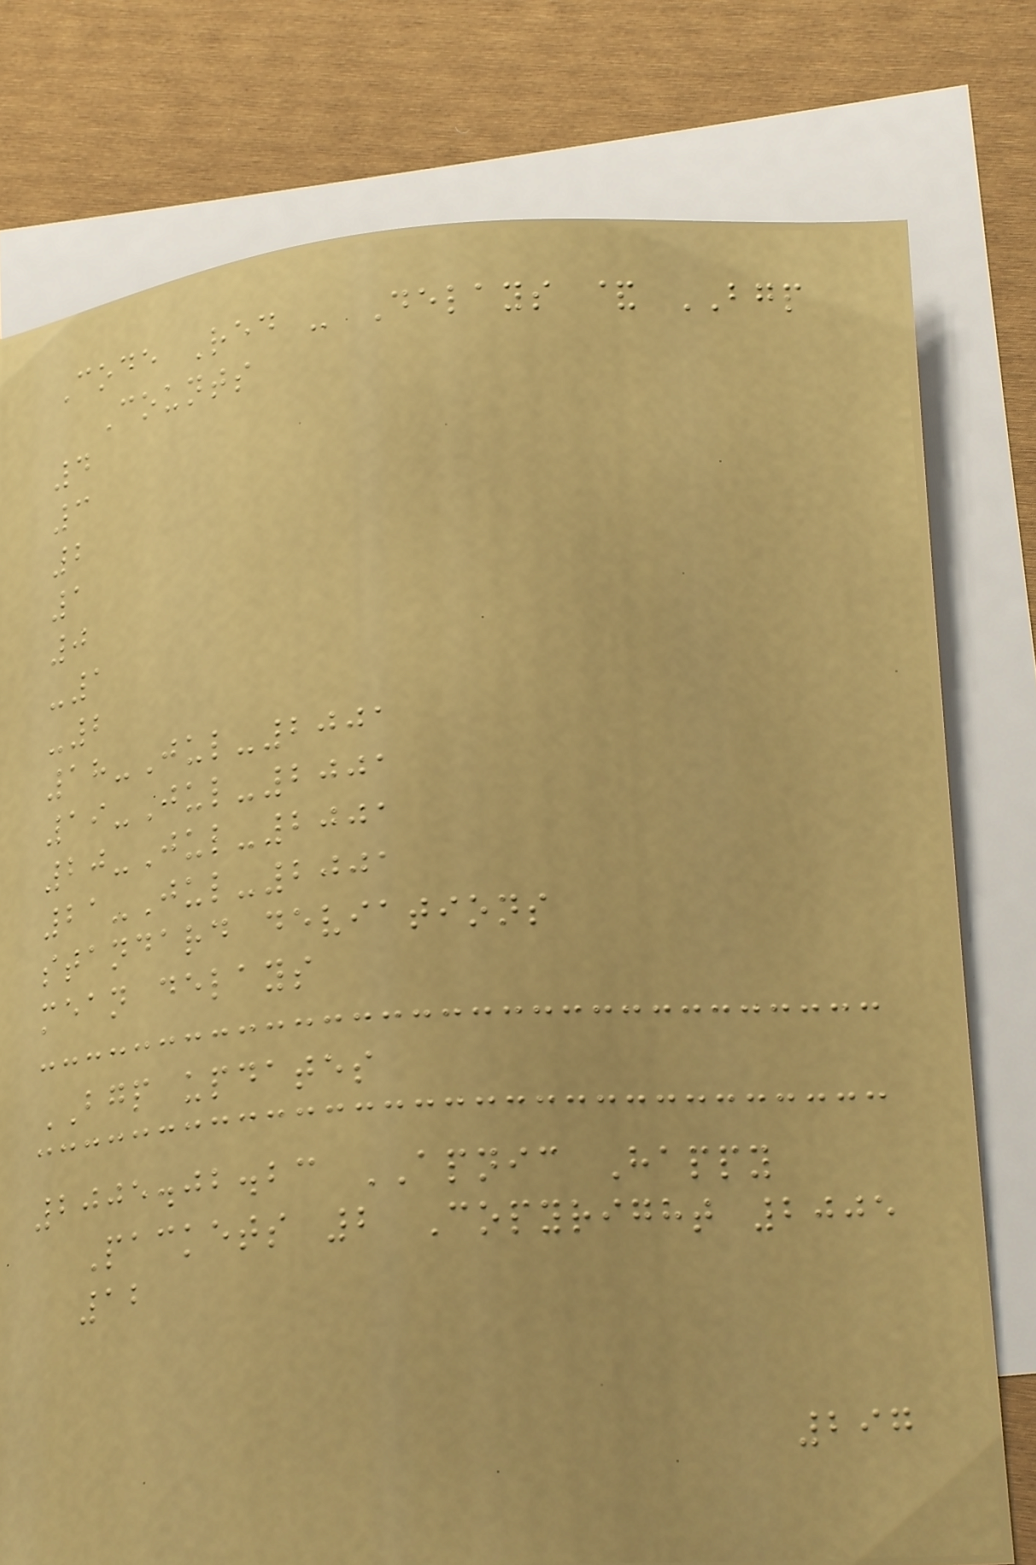Code Red - Delays & BGP
Counts
4
3
2
1
0
-1
-2
18-Jul-2001
19-Jul-2001
20-Jul-2001
21-Jul-2001
standard deviations
mean delays
BGP updates
2005.02.23 APNIC Happy
Packets 2 Copyright 2005
12
297
